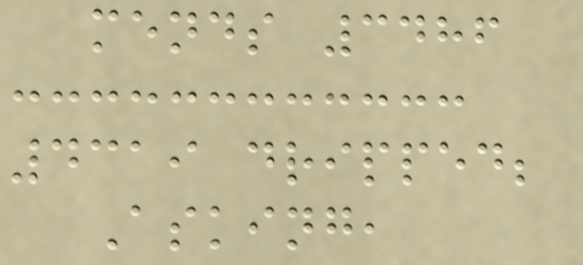mends 3486
4319 dripped;
Asking,
